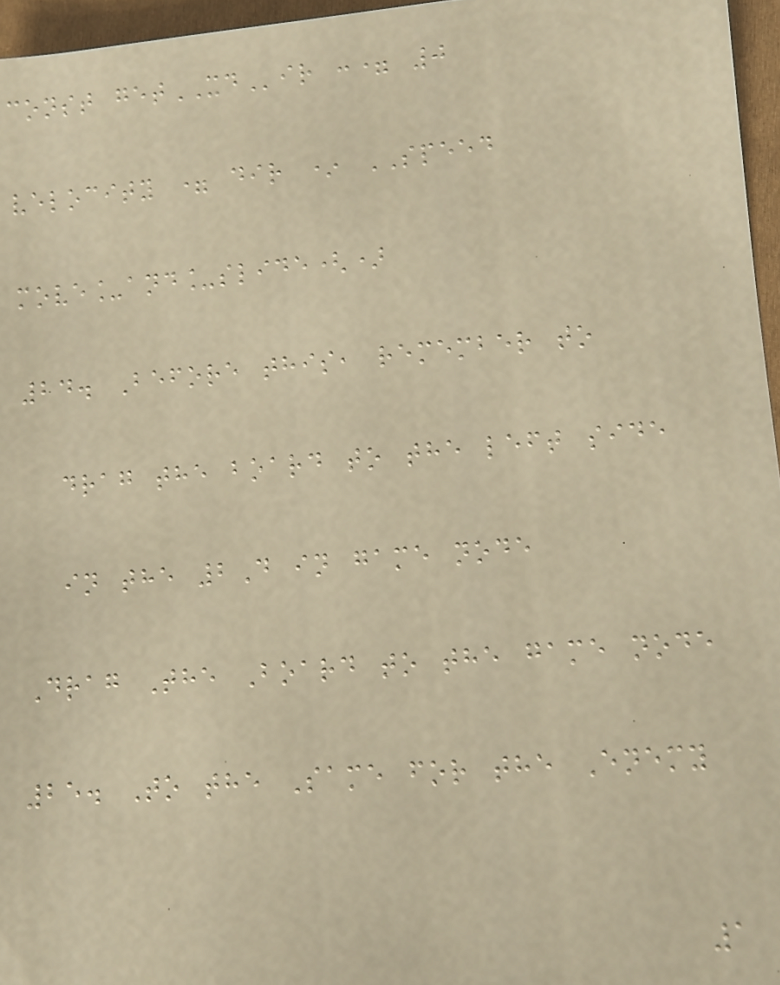const getXDir := 0
velocity = dir * SPEED
move_and_slide()
24. Before this, remember to
drag the board to the left side
in the 2D in game node
Drag The Board to the game node
25. To the Same for the Enemy
1
